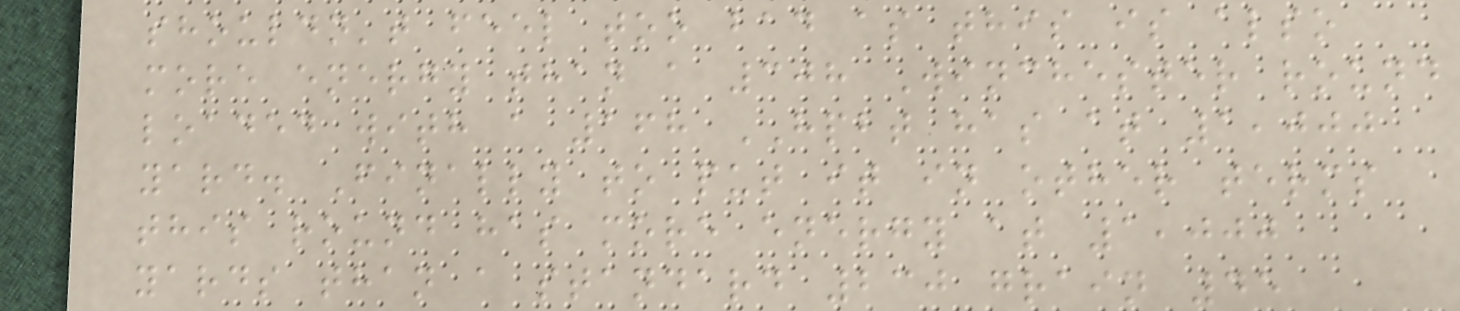shouldn't feel too bad as this is also
more energy than a 308 Winchester round
loaded with a 168 HPBT has at 1,000
yard. Finally to put it in other terms
this round has more energy at 1,000
yards than a standard 230 grain 45
